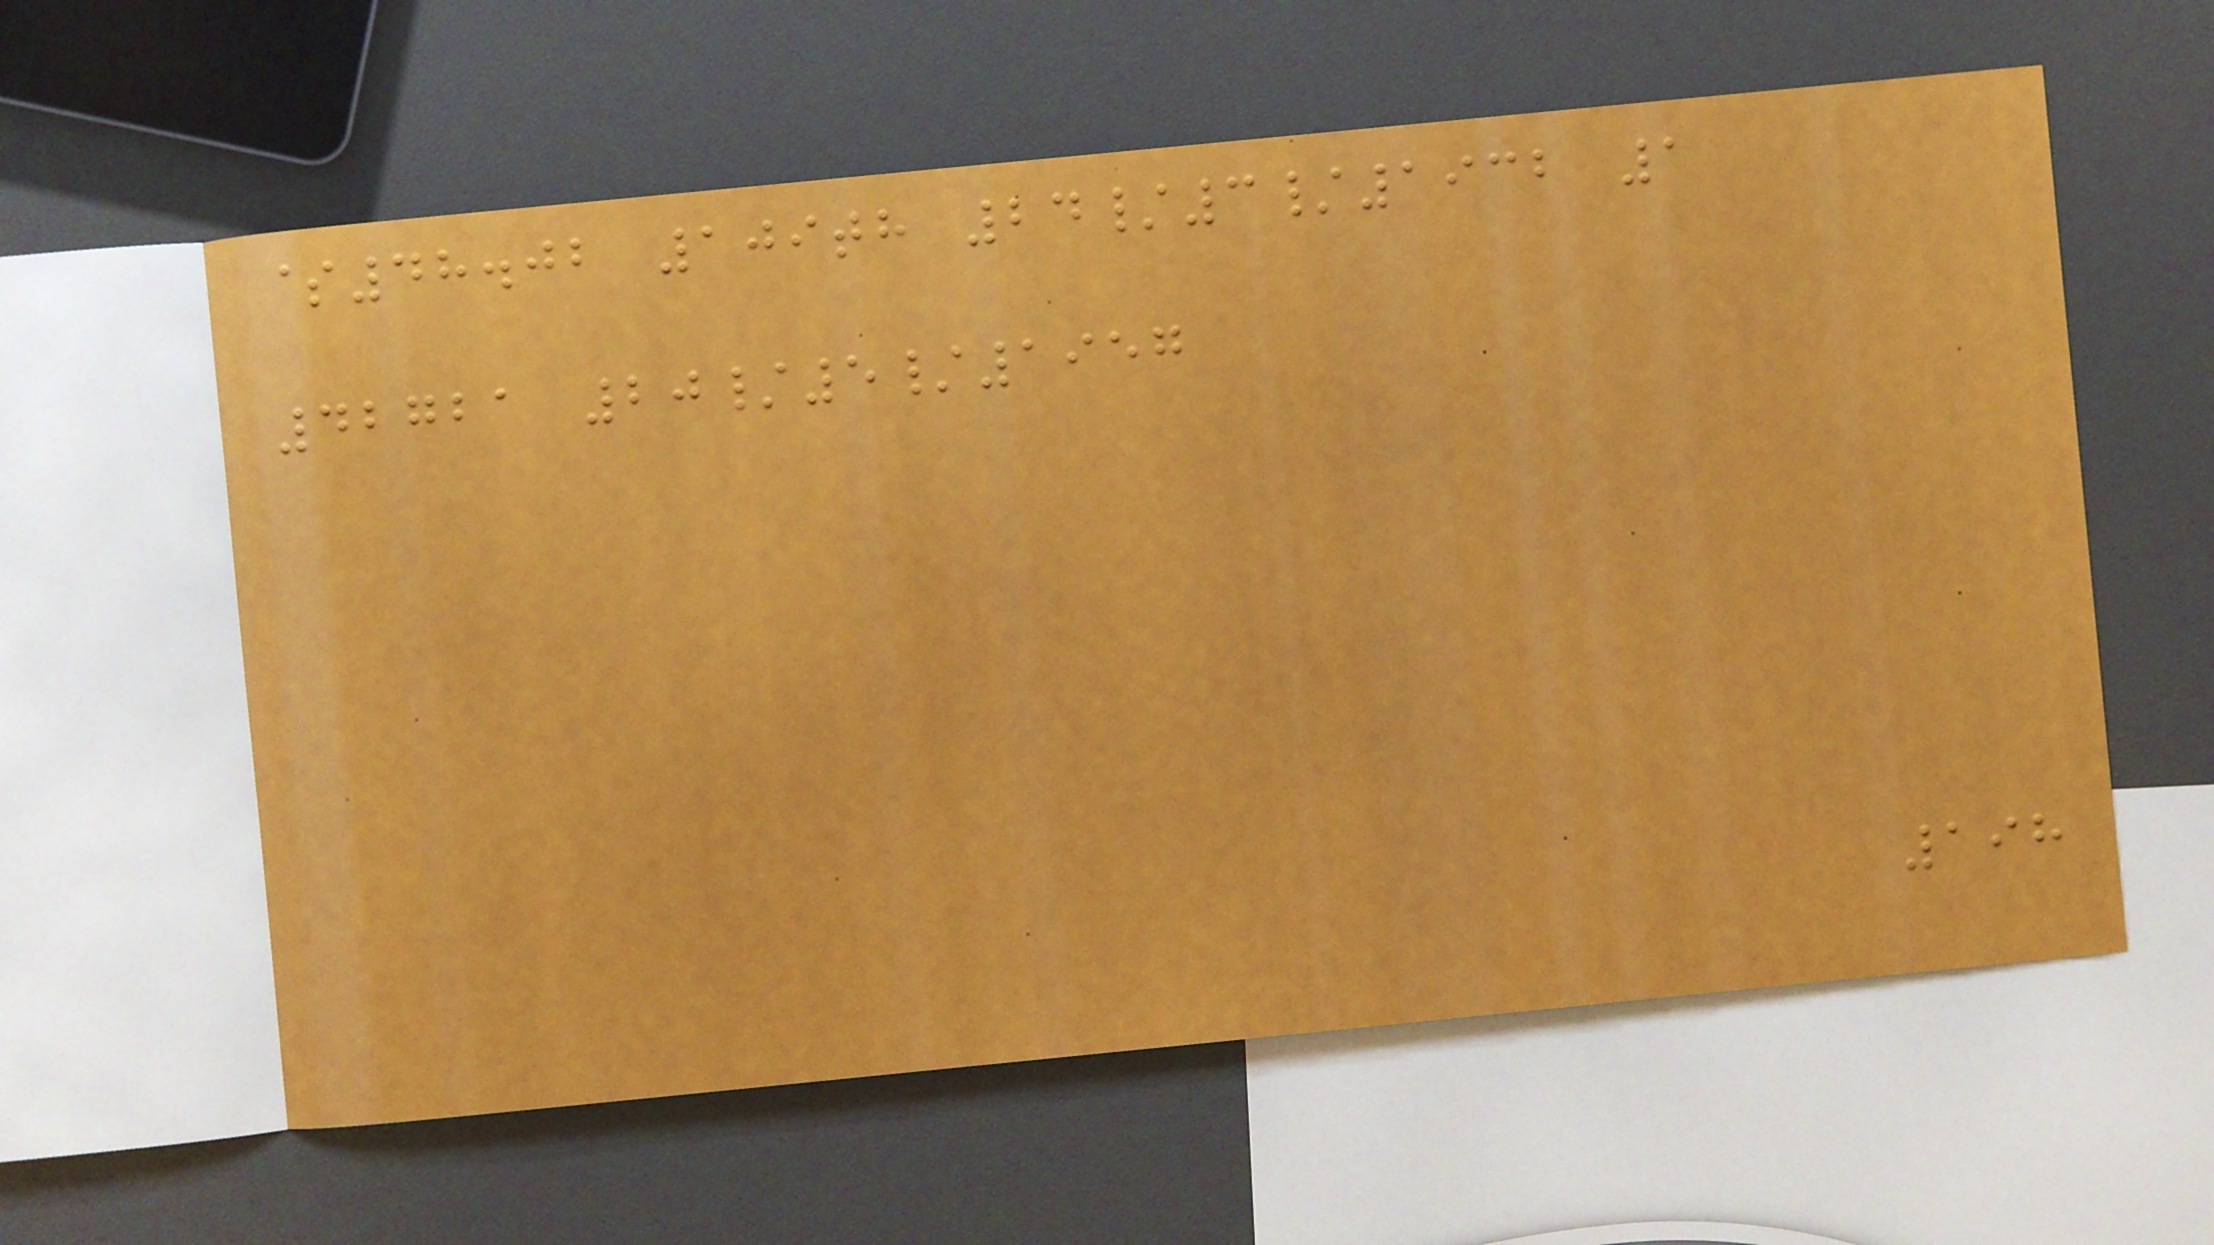$48.02 109th 24/3/1932 1
42721 20/5/1957
198
